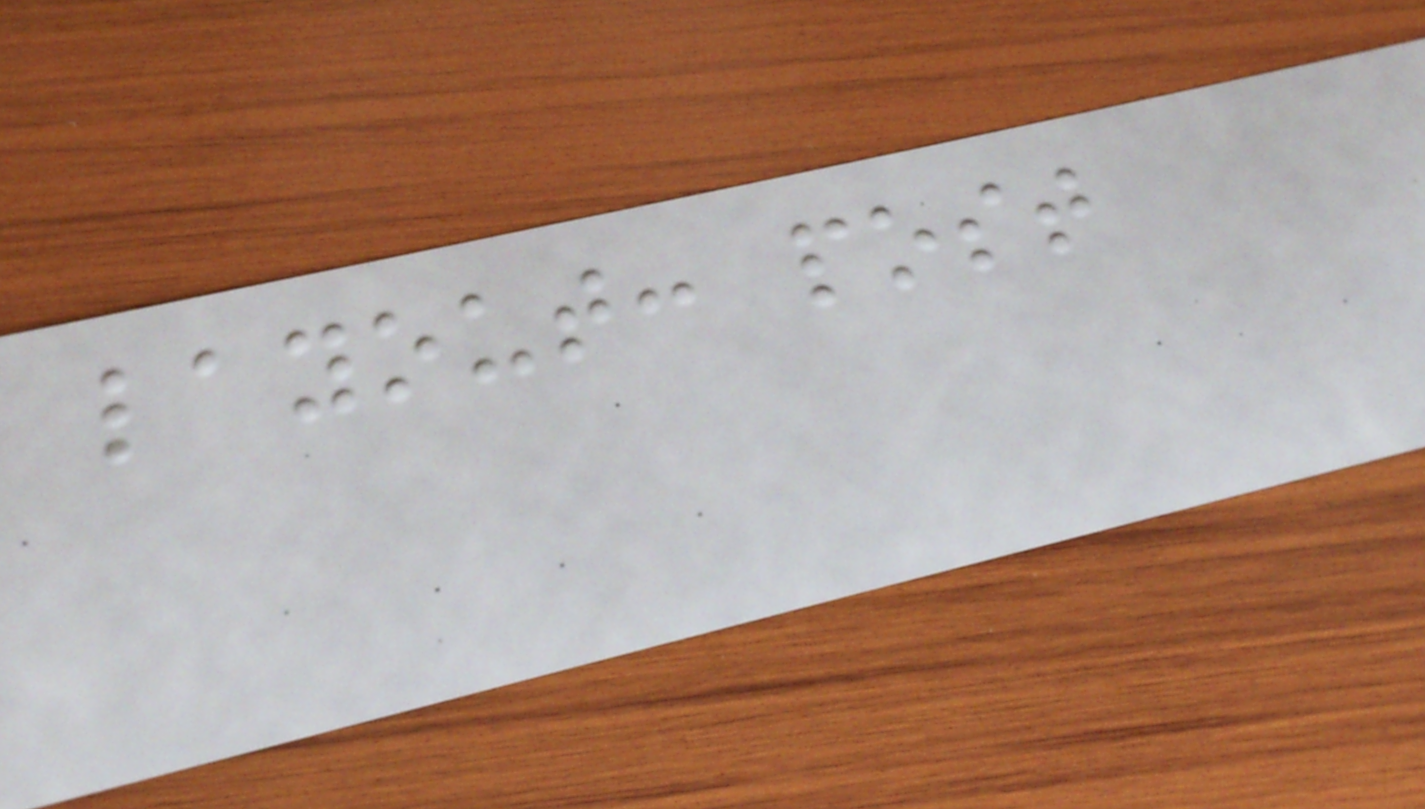layout: post
